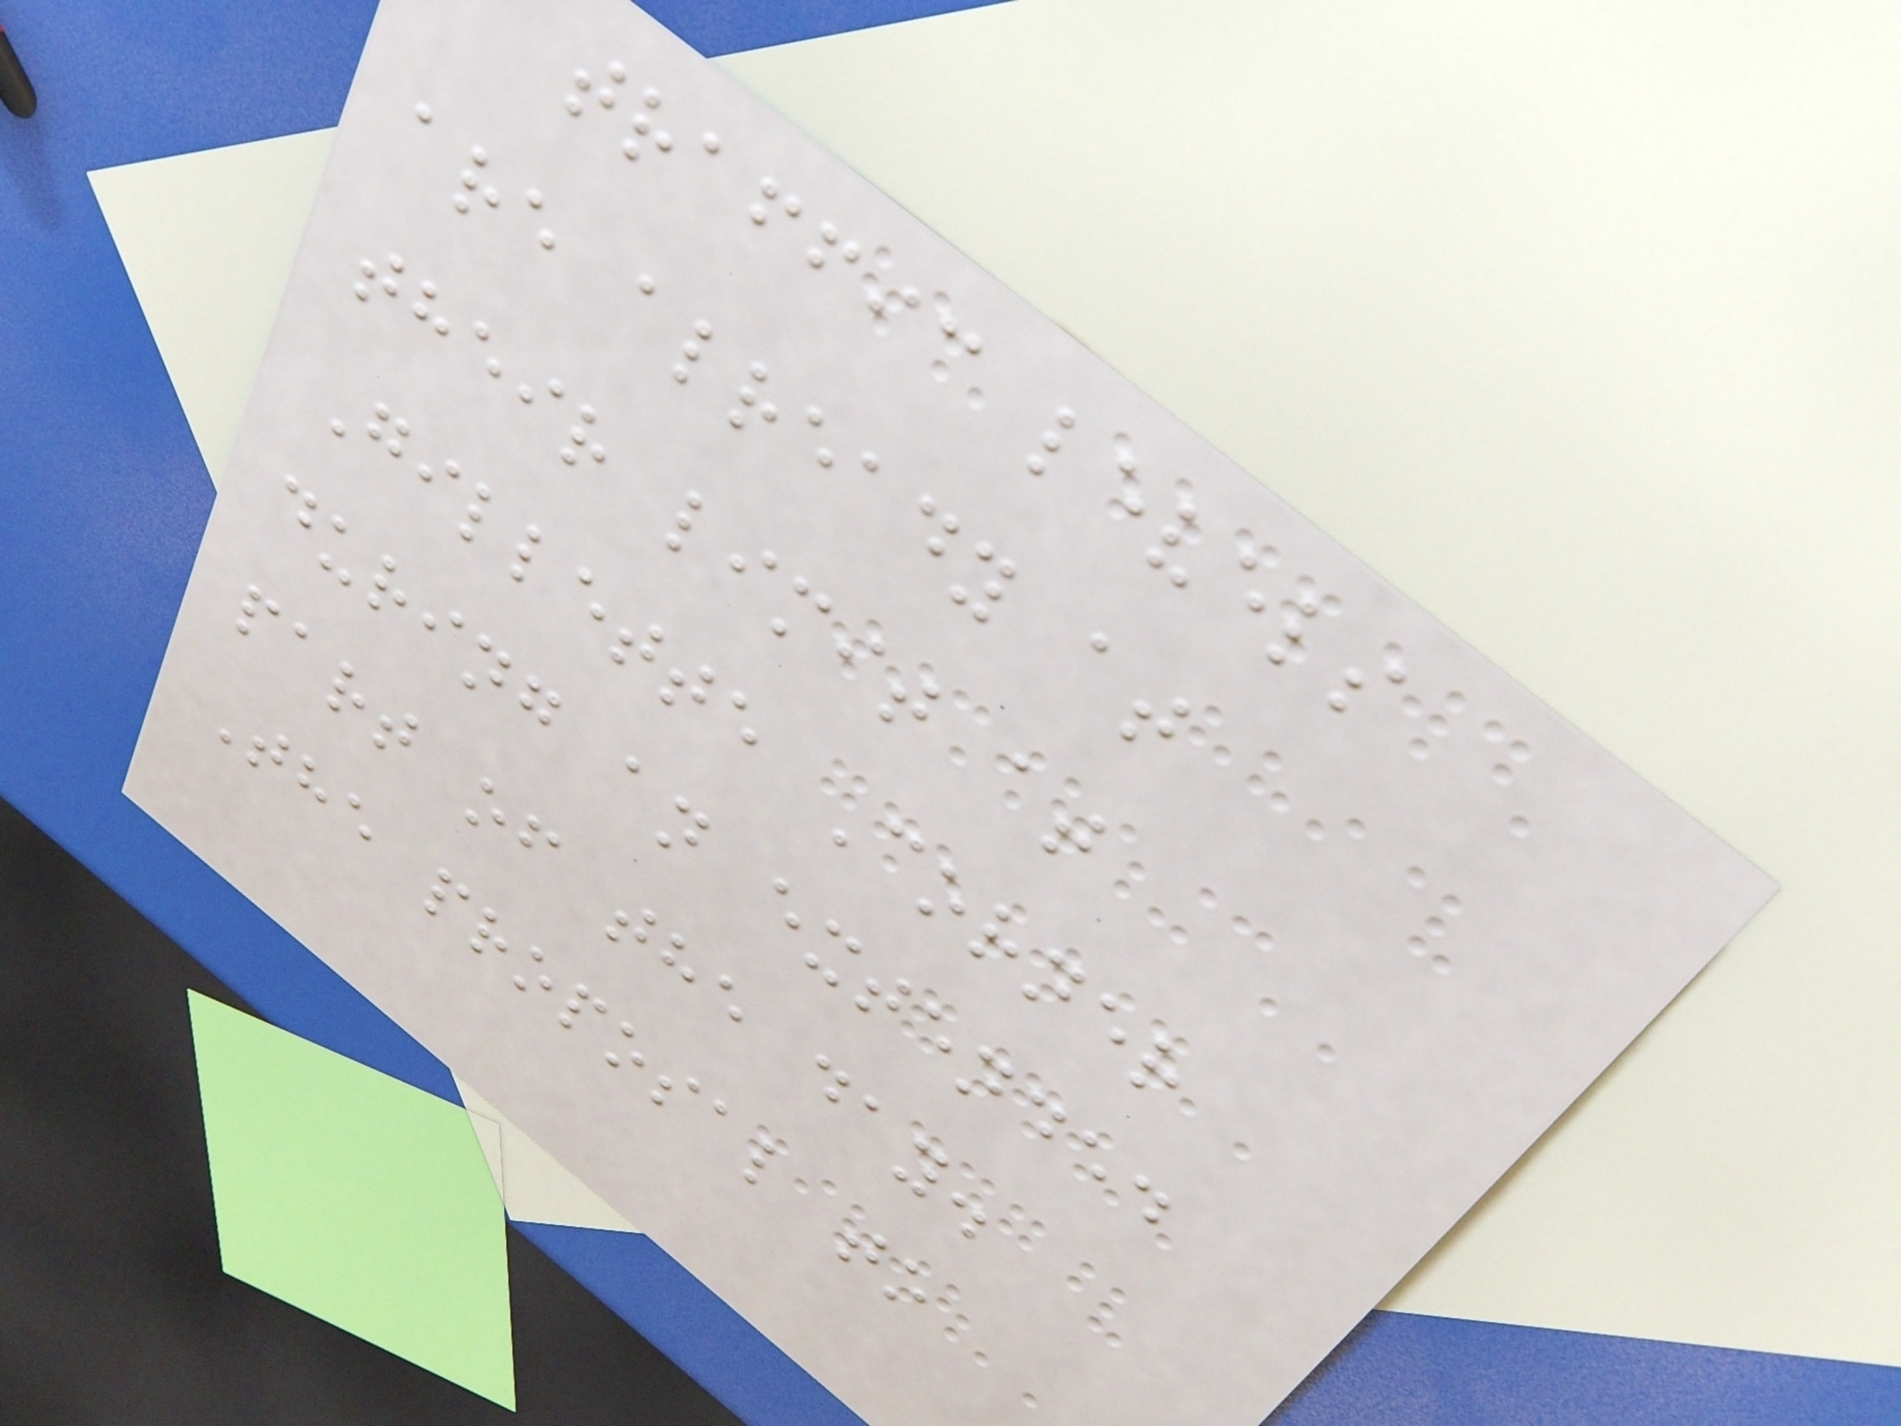traffic levels
are already at
their limit at
Gillette Corner
during an extended
part of the day.
The proposal to
